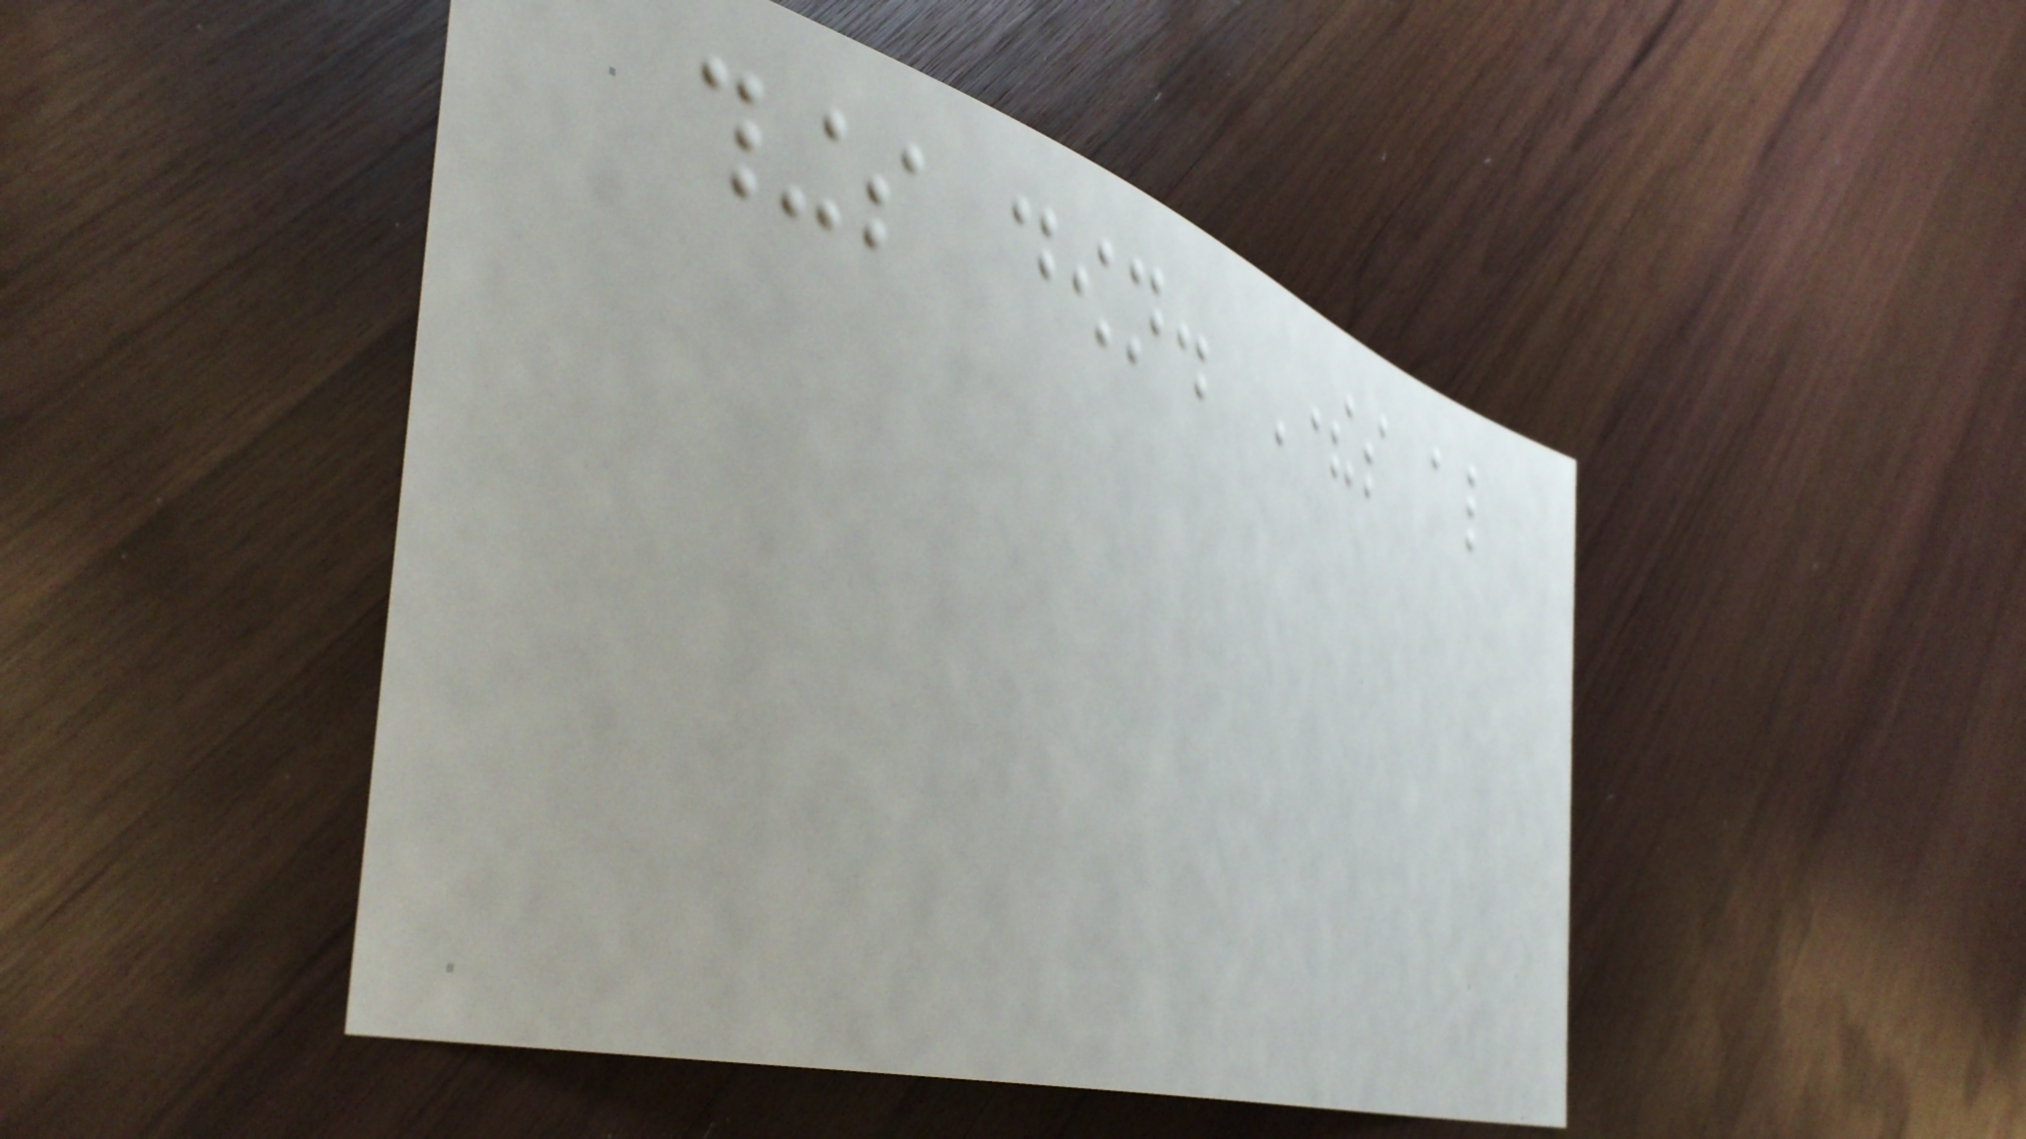things down. Theres also
